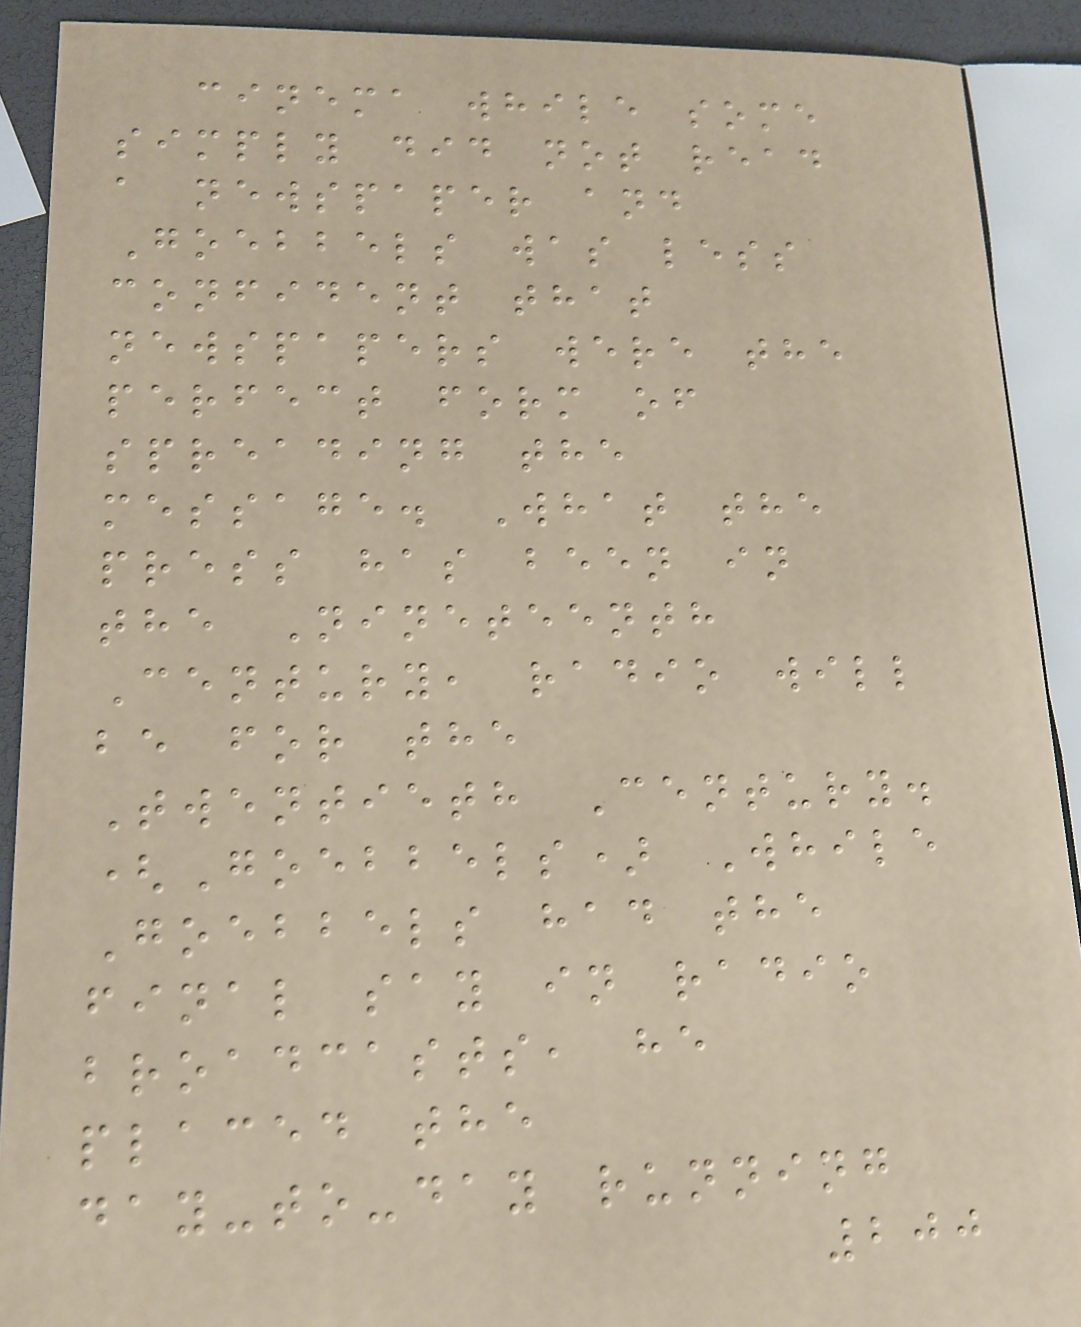cinema while some
simply did not read
a newspaper and
Goebbels was less
confident that
newspapers were the
perfect form of
spreading the
message. What the
press has been in
the Nineteenth
Century, radio will
be for the
Twentieth Century.
(Goebbels) While
Goebbels had the
final say in radio
broadcasts, he
placed the
day-to-day running
200
